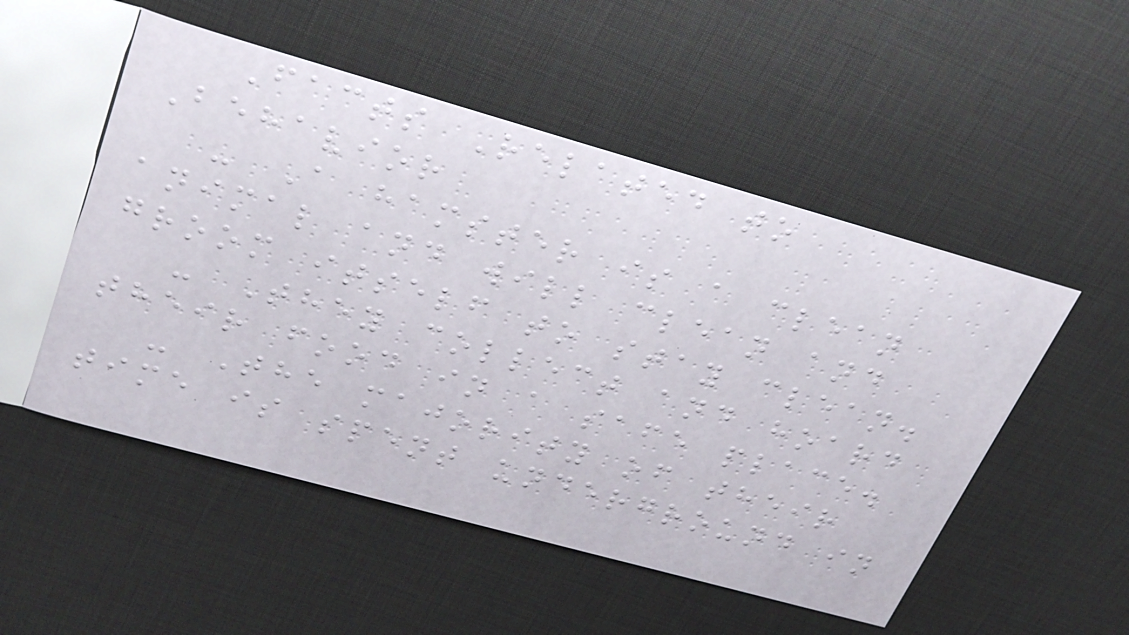Facts Related to
Behavior
- A hamster is a clean
animal and will clean and
groom itself to stay clean.
- They collect and hoard
their food in a safe place.
- The majority of their
time is spent underground in
